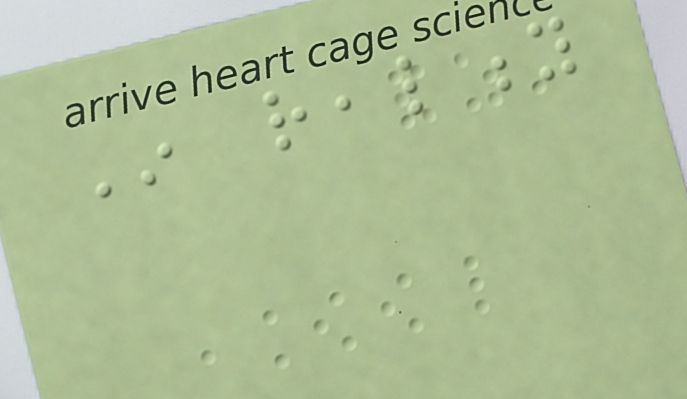In reality
